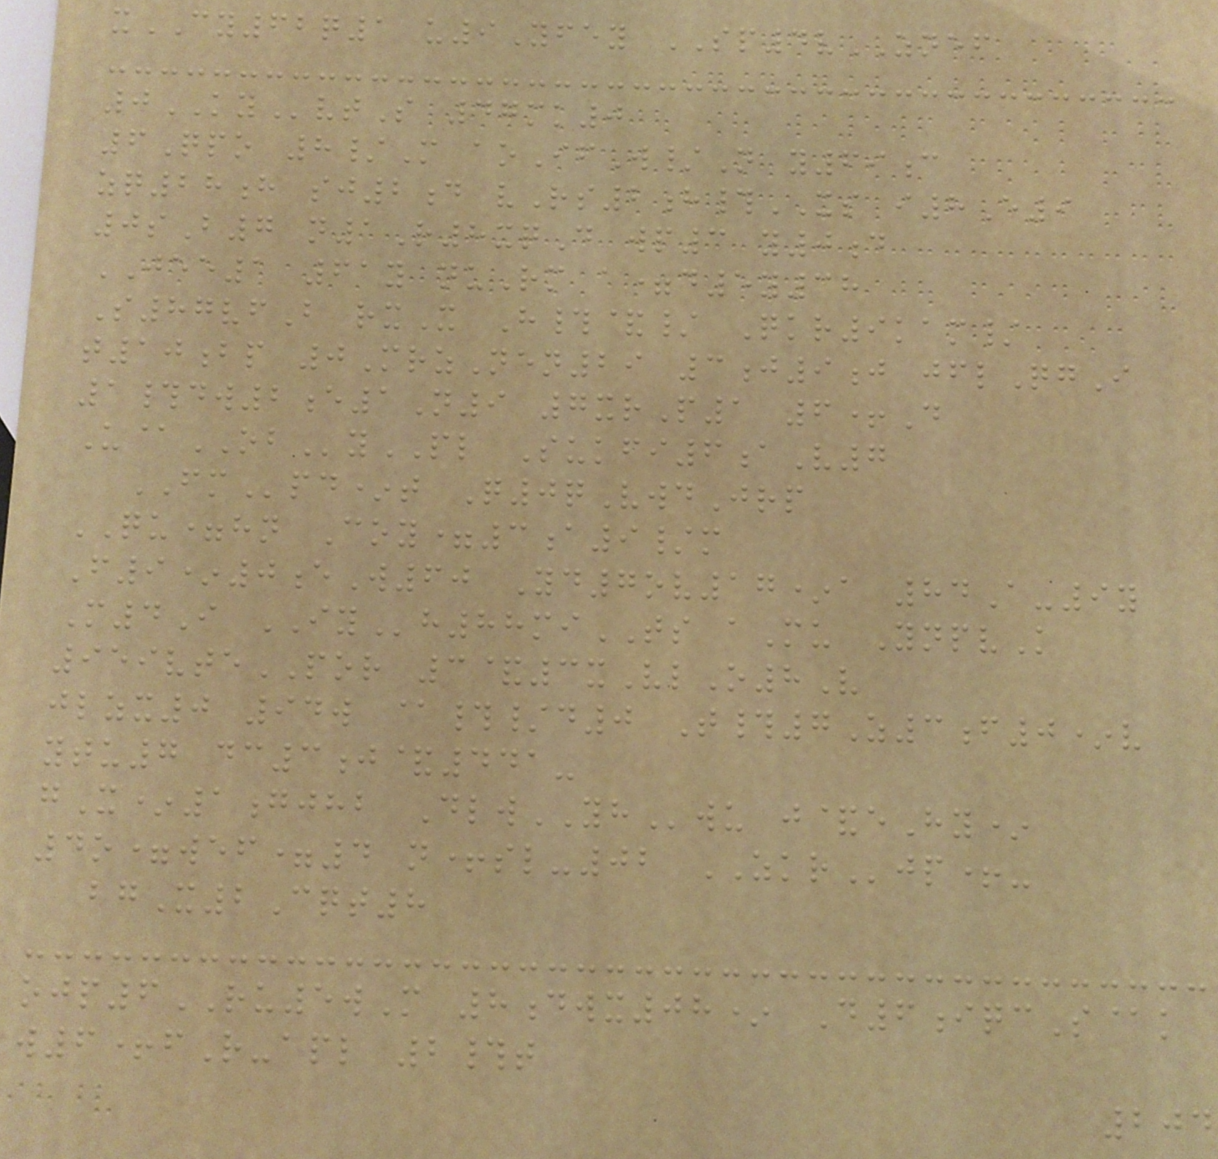xCY62q1 u9Yfey SP4vZNEF
0KYvtS 47mk0
6Qpo 8/M aoIfW/N y69c
zq28h sj2d vRs2h#XS i8E9
0sB7 n1R8xqD wp3 y0d
JEE1 61y nuRm a=d5y38
S87vfB rxX H#&/ Qkr9kam/
t10bp 0MrzNen29 3j9j jflQgI
1#dw2e1N9 7xrP1 6+D
U@OByPL Sukfi6aV7
FMpd*t Q0qVwdJrp
QU=hn Coy=3a9/m
F9*0eW60 Yd7ov17*a 84A-9y
M4I IYh88miTS aMu YnpvK
959vtePOR 3&3xVlO8V
jlzx0 94w @#/d0 T#7Z3f0*v
ytu7 dc3j&441-
gX*1gjhb DlwYHwu j&eHy*
4o=wef=4 n+sl-02 ZKRjp+-
bgX2Cqt8
ojp6RU5wM 8dwx08* D6iqcS@k
w6+fR-apl 2#t
204
